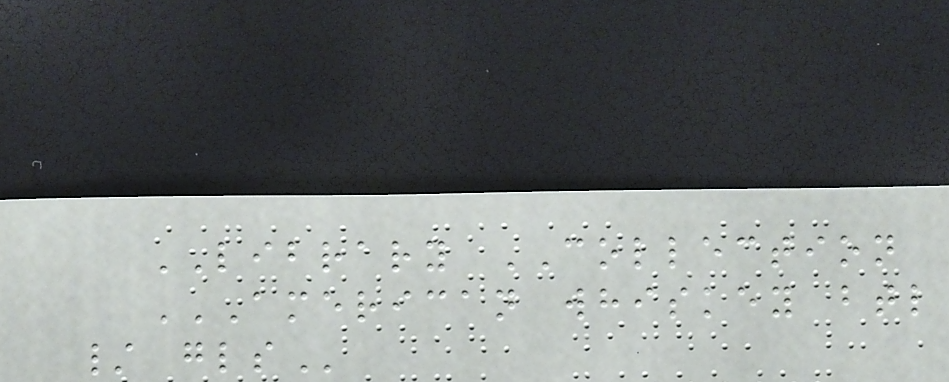LIBRARY COLLECTION
AMERICAN WHISKEY BTL
/ GLS
